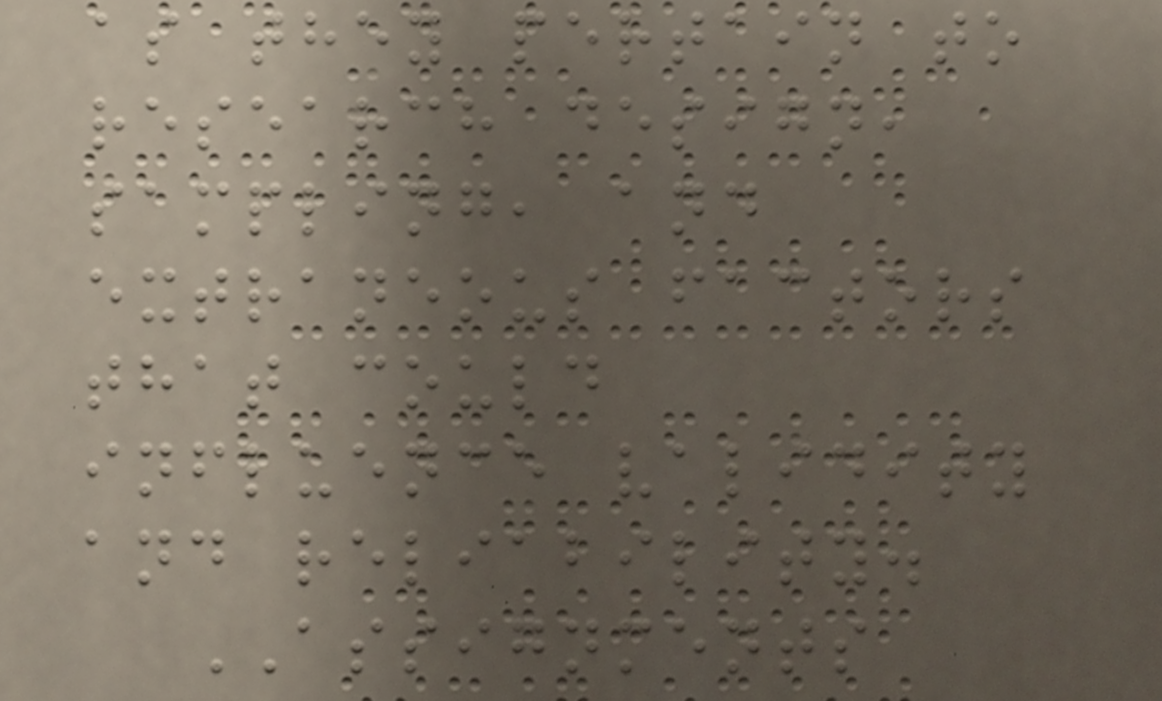as they pertain to
research design,
sampling, and
extraneous factors
that could
influence validity
and reliability.
ASSIGNMENTS
